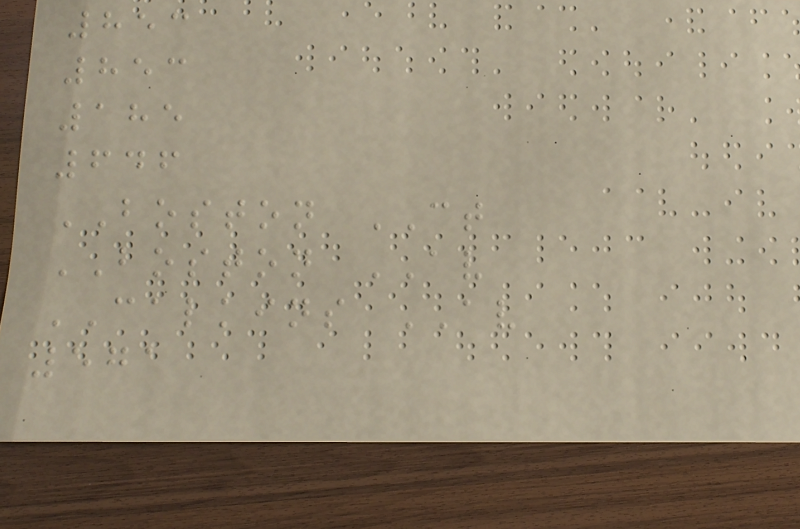853
853
185
646
BOSTON CT
BOSTON AV
CALKINS AV
571
